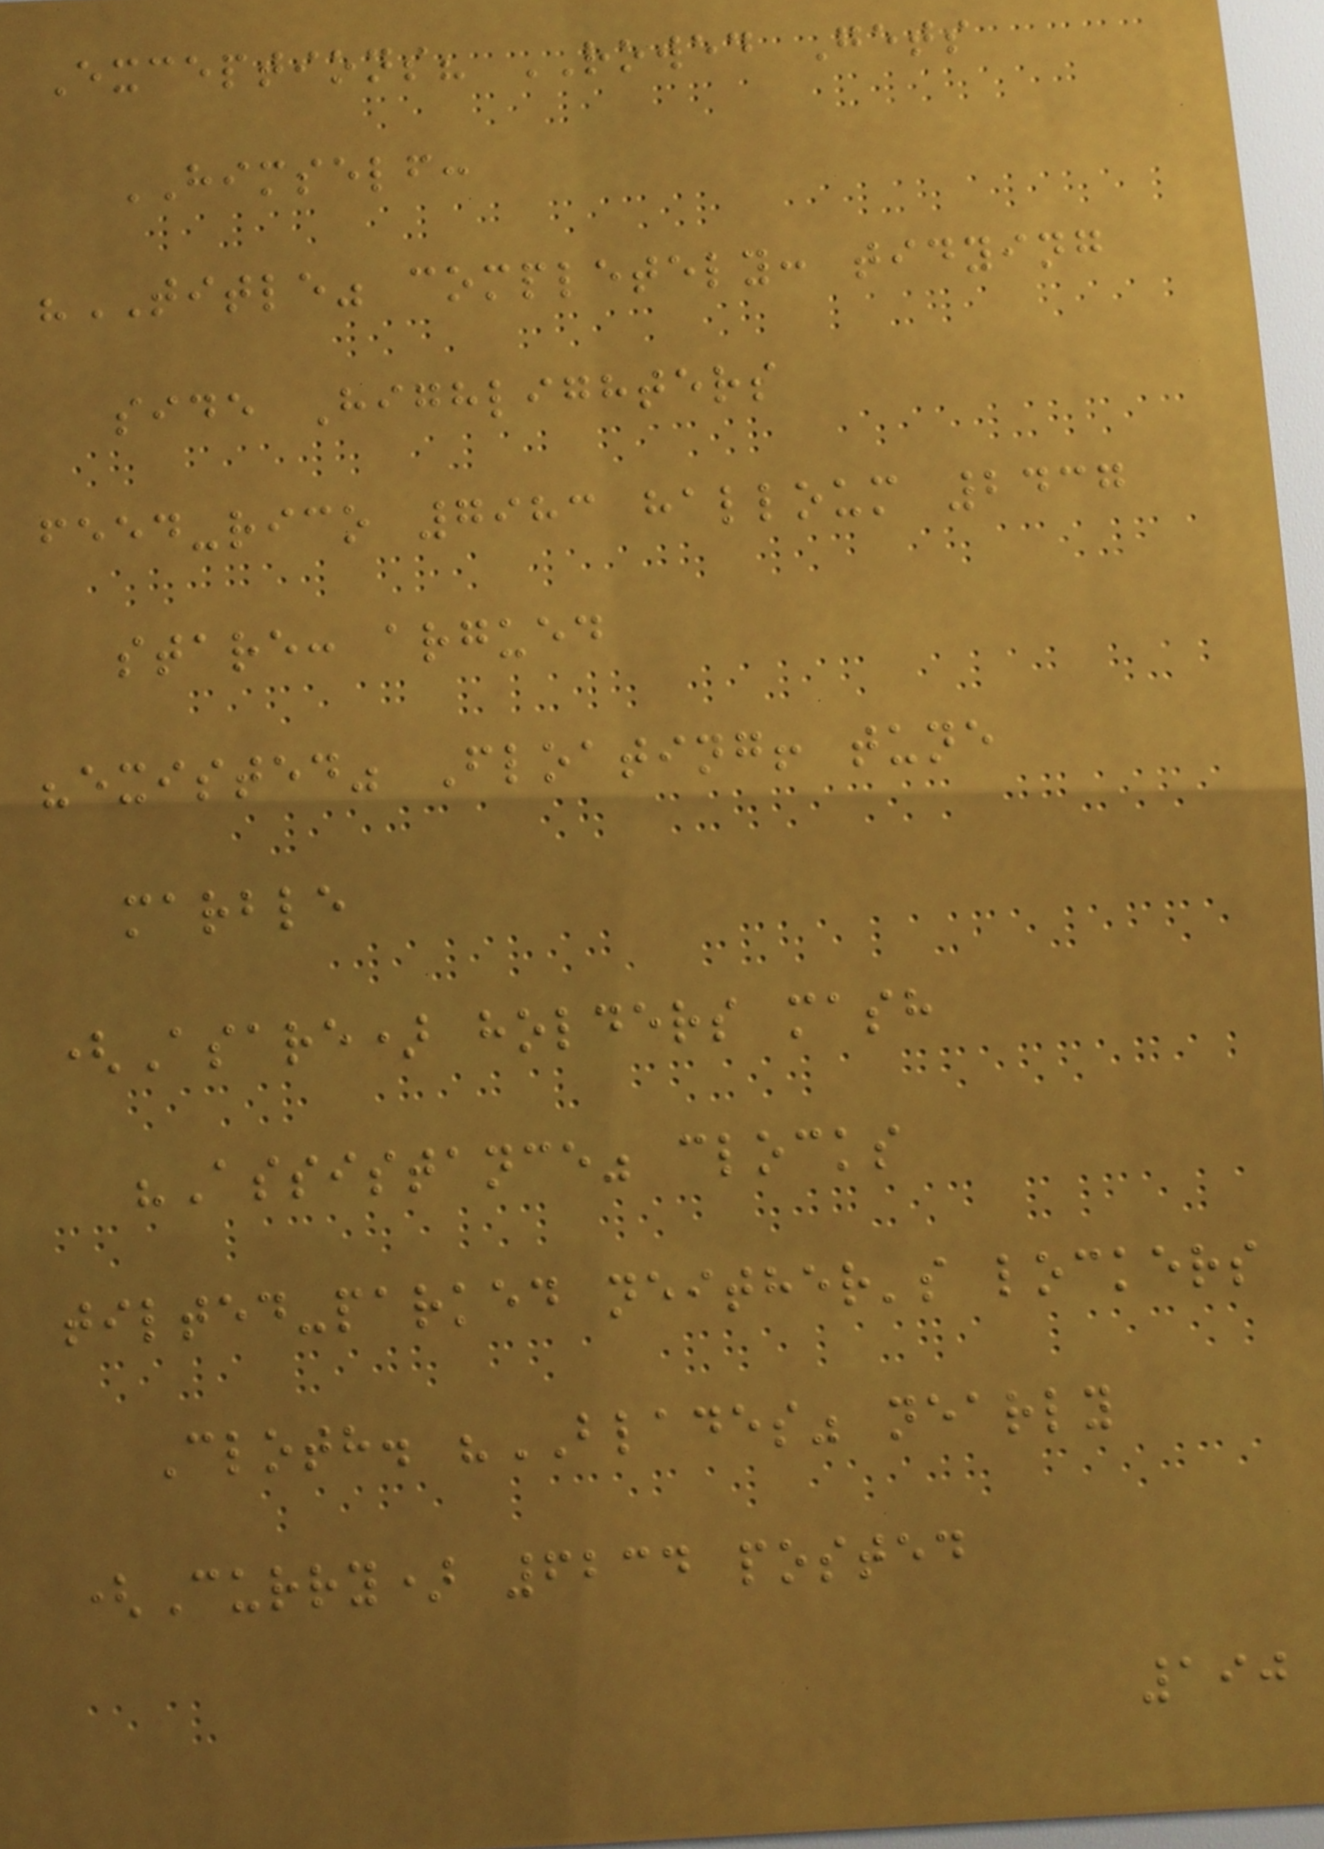Exceptions? ROWED Gets
HIMSELF:
"TITLE" completely: tidying
side Highlighters
feed-rico 7983 halloum 2437
stare: argued
"existed" Floating! tune
marble
(Asare) holders mash
"Assistance" clocks
tilted-parked neither's lockers
Cloth. "BLADES" nearly
(Curry) 6234 posted
190
